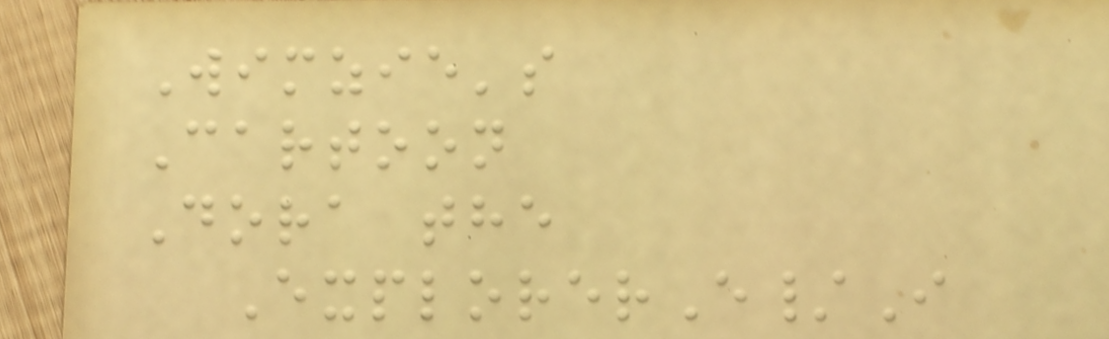Wimzie's
Cartoon
Dora the
ExplorerE/I
